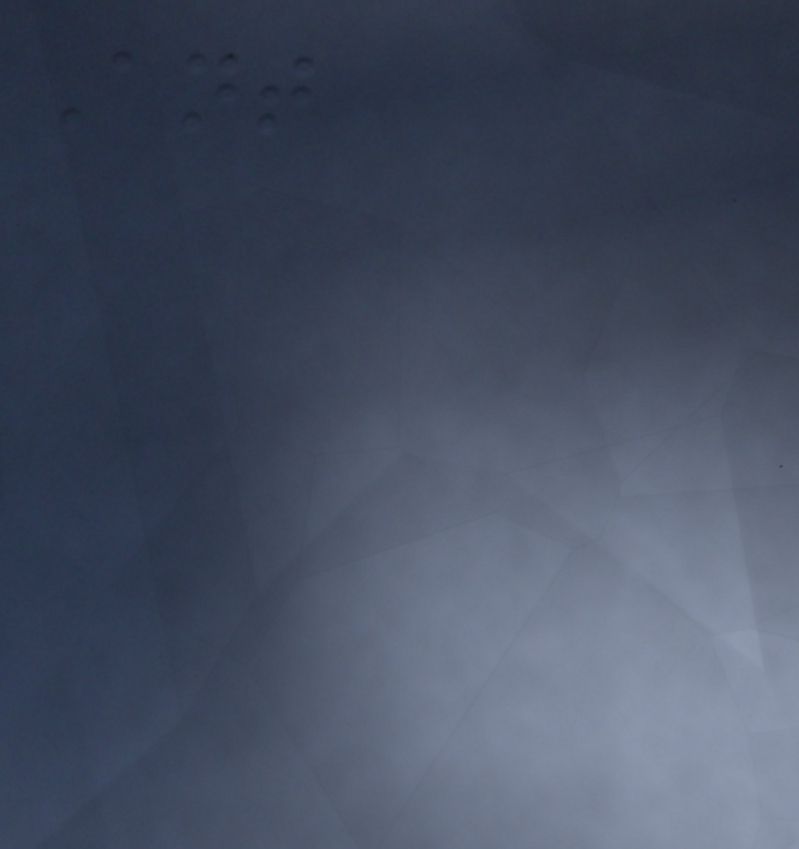Ant
